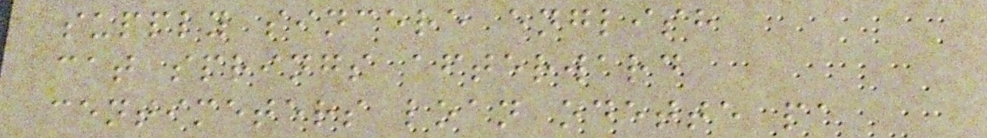supply sincere english
cat springs afterward
centimeters loan odette pa
